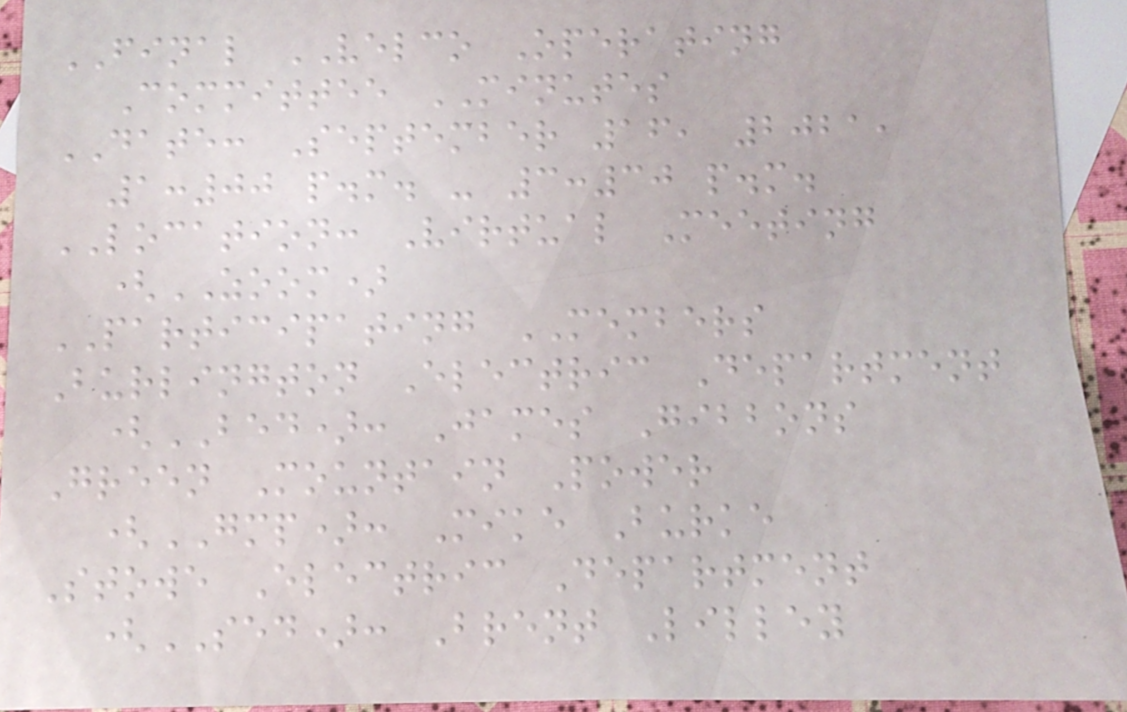FINAL VELCO Operating
Committee MINUTES
DATE: September 16, 2021,
1:00 p.m. - 3:30 p.m.
LOCATION: Virtual Meeting
(ZOOM)
PARTICIPATING MEMBERS
Burlington Electric Department
(BED): James Gibbons
Green Mountain Power
(GMP): Mike Burke
Stowe Electric Department
(SED): Brent Lilley
